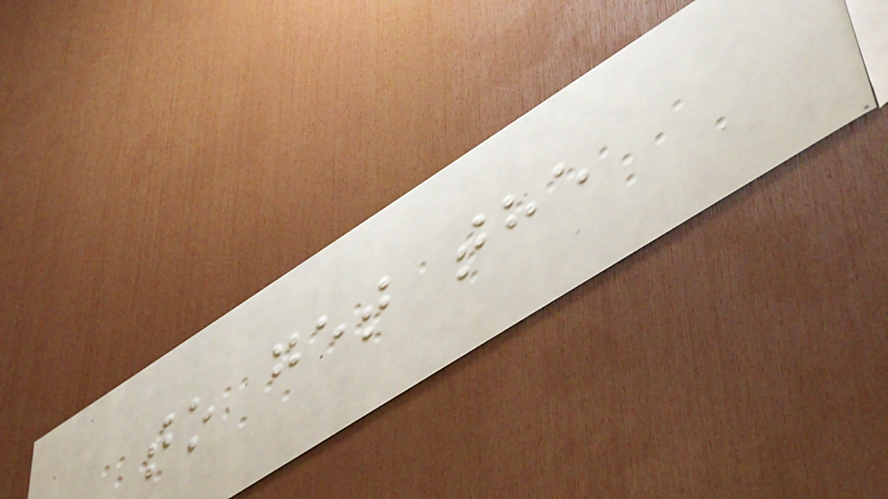to get the
